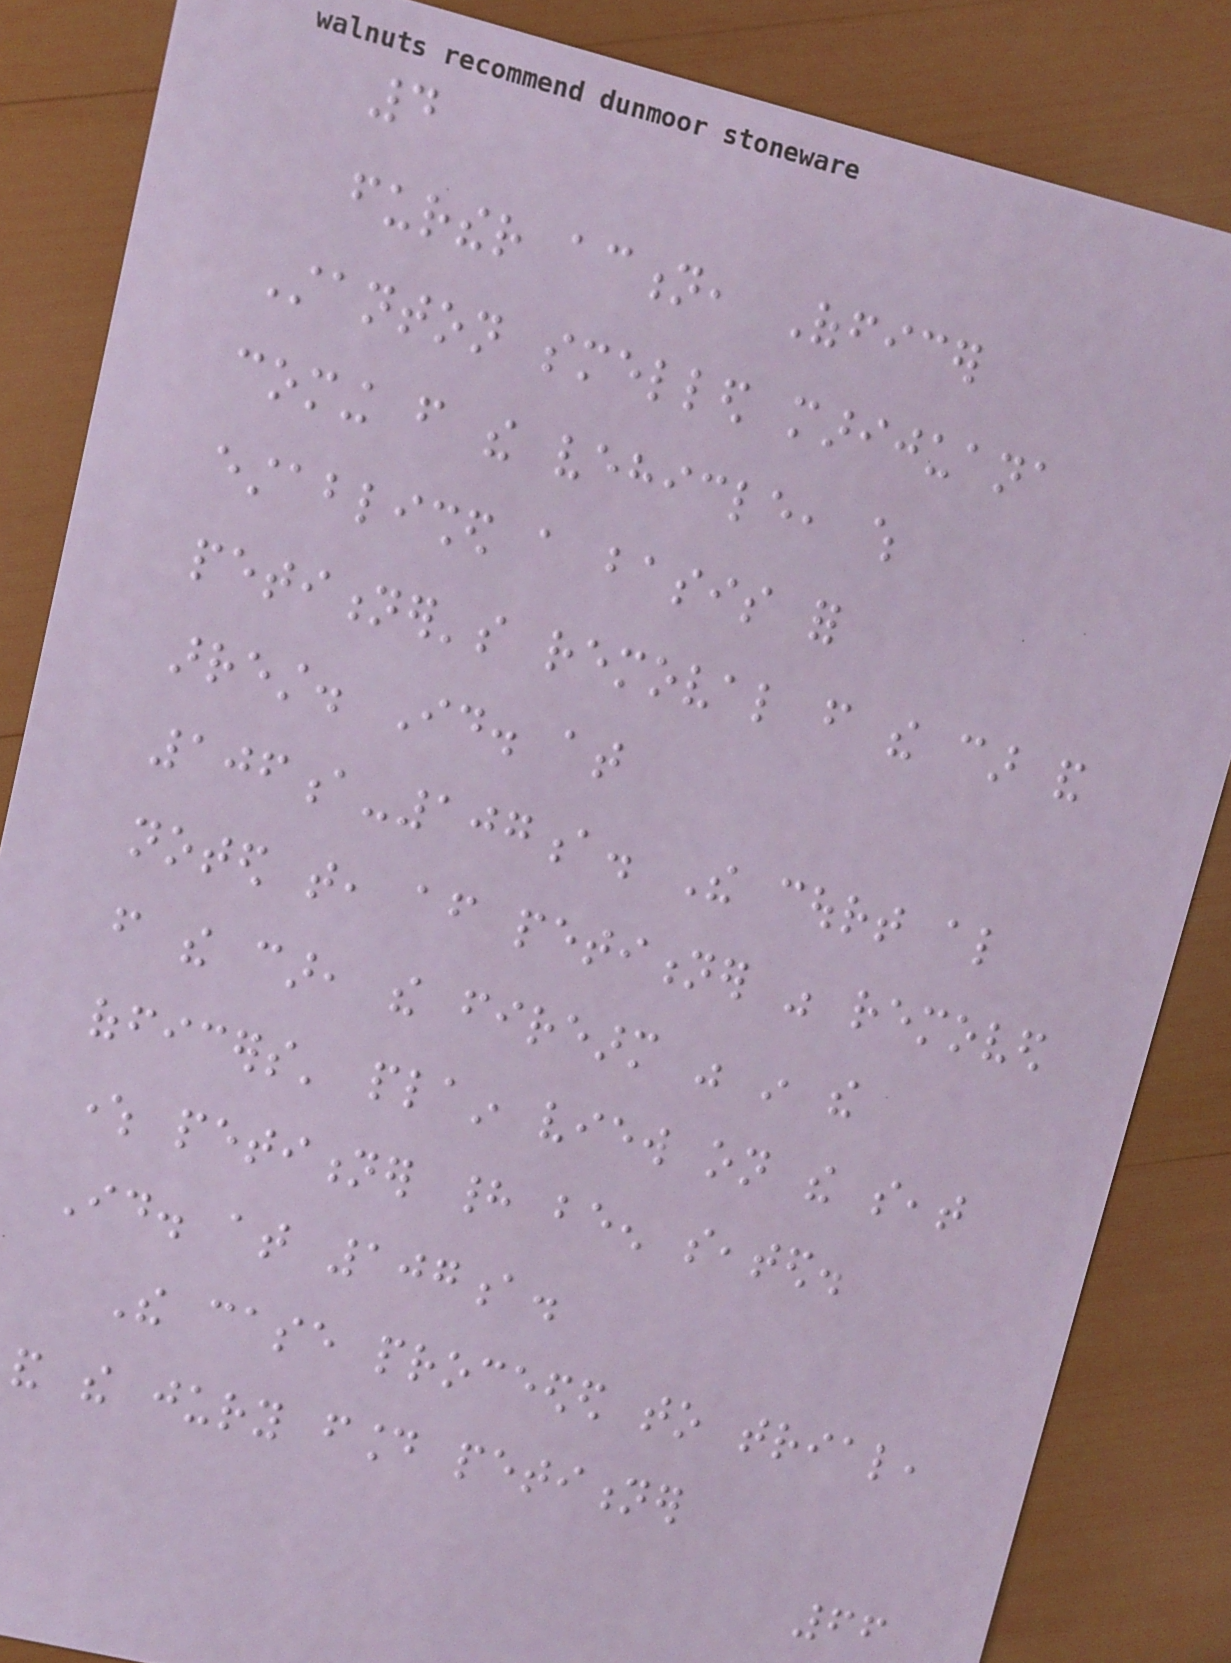4
further action, Officer
Stanton smelled marijuana
coming from the vehicle, which
established a basis for
petitioner's removal from the car and
arrest. Id. at
106a-107a. The court also
noted that, after petitioner was removed
from the car, the firearm was in the
officers' plain view on the seat
where petitioner had been seated.
Id. at 107a.
The case proceeded to trial,
and the jury found petitioner
66
